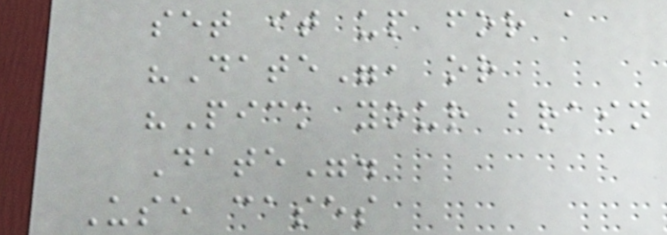set it up for a
"Date", or
"Pick your brain
Date".
Use cases
